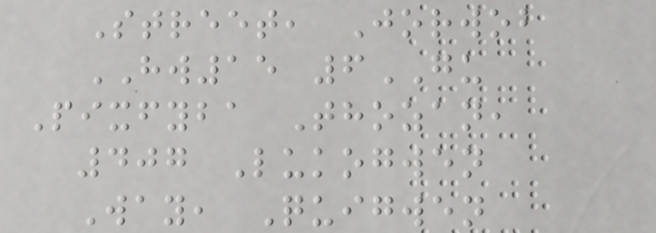Street, Jorwob
HW15 6GU
Pixfyba Thozan,
407 Lukogwen
Way, Quigwen
